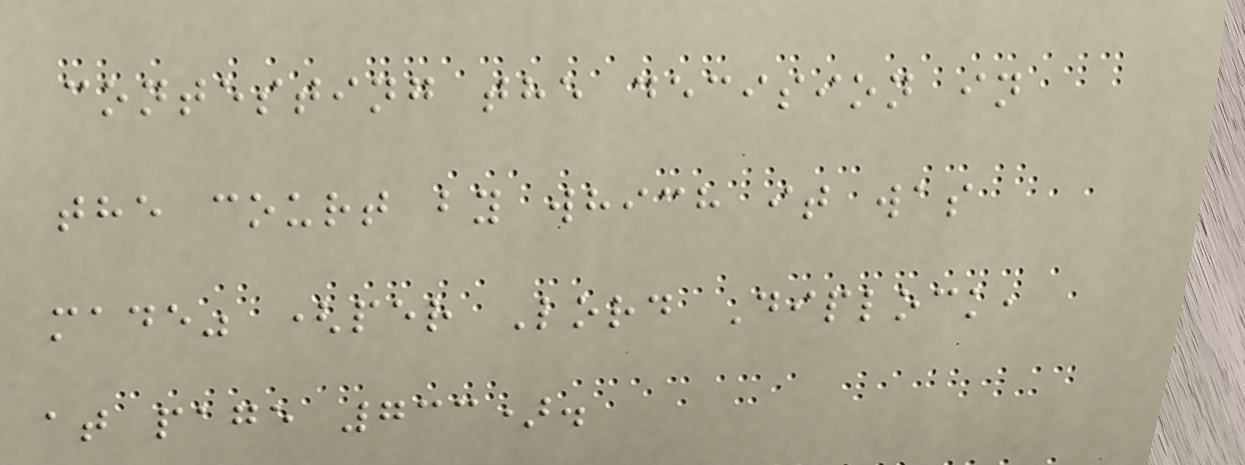contesting the decision in
the court by which it was
made" (per Lord Diplock,
at page 733).
